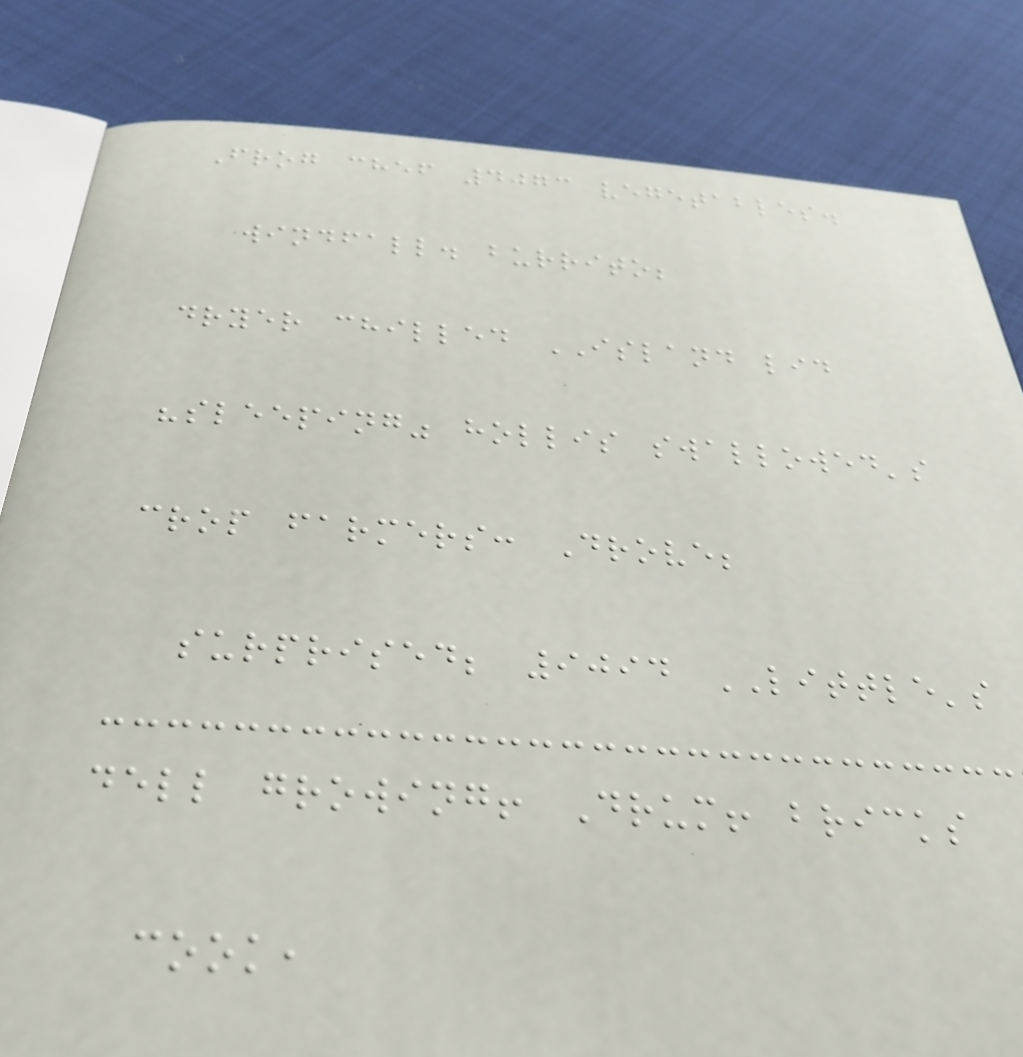Frog chef 4073 vegetables.
windfall. burrito;
dryer chilled ISLAND lid
"sleeping" hollis swallowed's
crop farmers: Drove;
surprised; 9094 LITTLE's
dell growing! Drum! bricks
cook,
